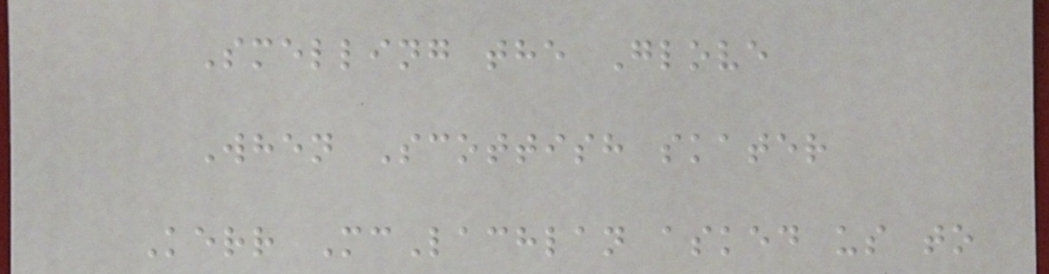Smelling the Glove
When Scottish skater
Kerr McLachlan asked us to
